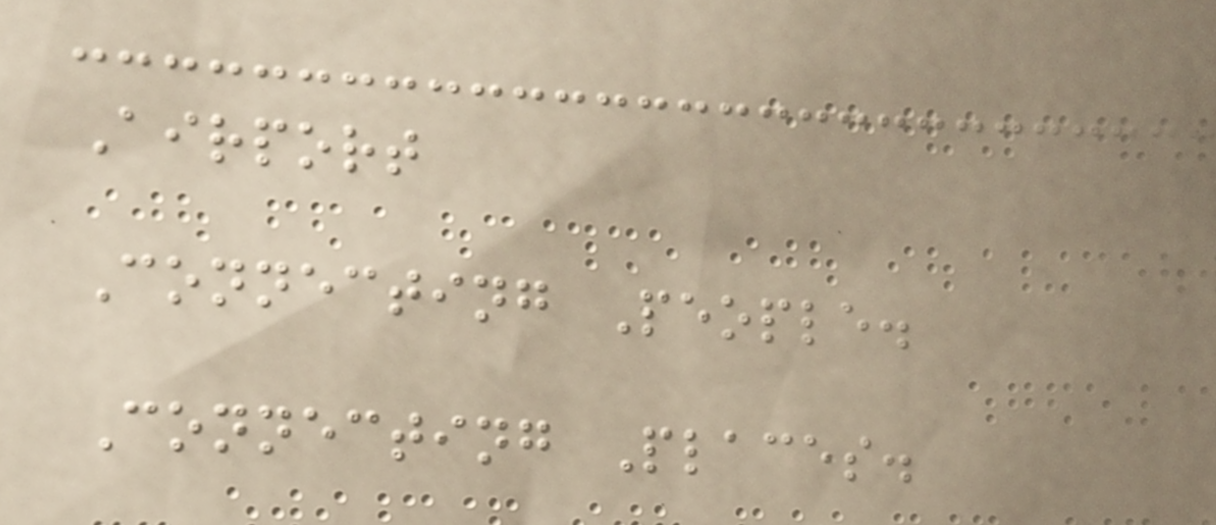Airport
Connecting People.
Connecting Places.
